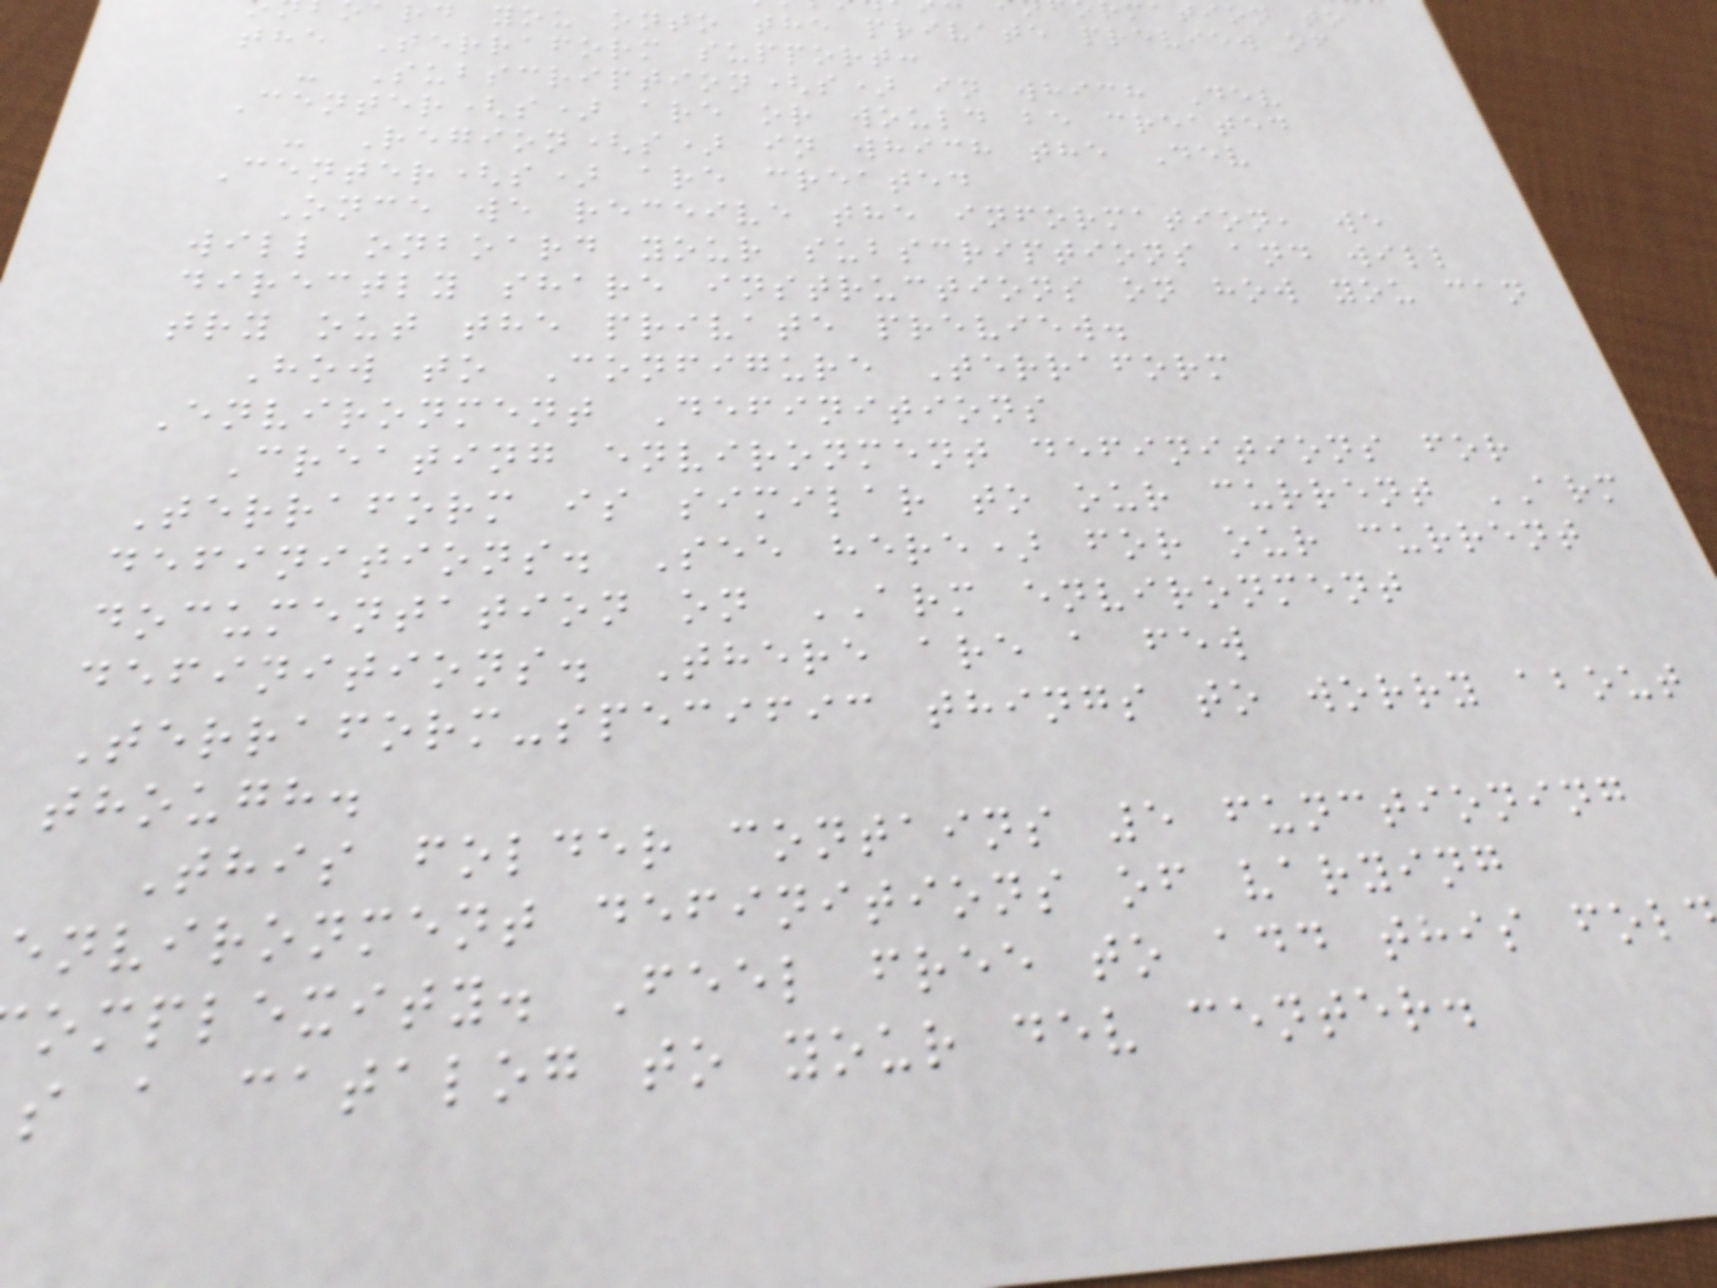rd you onto the private preview of
the Terraform support:
- Subscription(s) in which Dev
Center(s) are or would be created
- Region(s) in which the Dev
Center(s) are created
Once we receive the information, we
will onboard your subscriptions and will
directly share instructions on how you can
try out the private preview.
How to Configure Terraform
Environment Definitions
Creating environment definitions for
Terraform is similar to our current ARM
definitions. See here) for our current
documentation on ARM environment
definitions. There are a few
Terraform-specific things to worry about
though.
This folder contains 5 functioning
environment definitions of varying
omplexity. Feel free to add this fol
s a catalog to your dev center.
